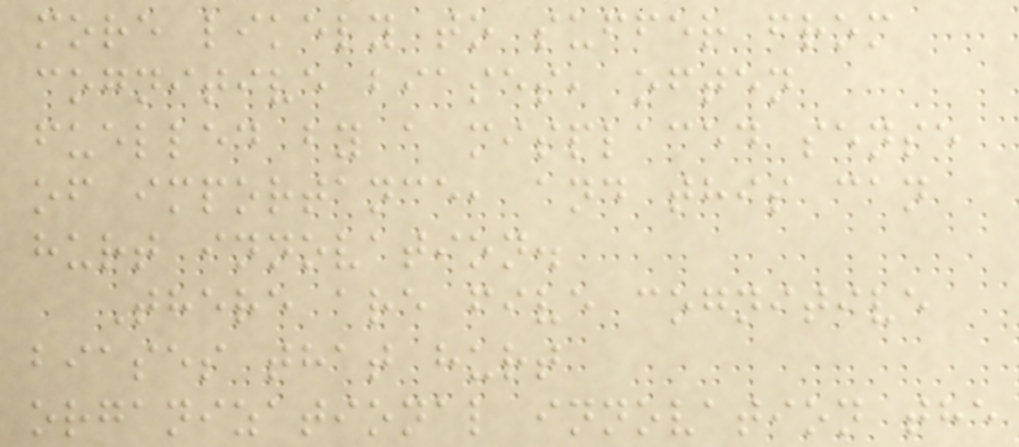more likely to suffer from
cognitive biases, often
fuelled by a misplaced sense
of importance, and this can
hurt innovation.
There are five cognitive
biases that hurt
organizational innovation the
